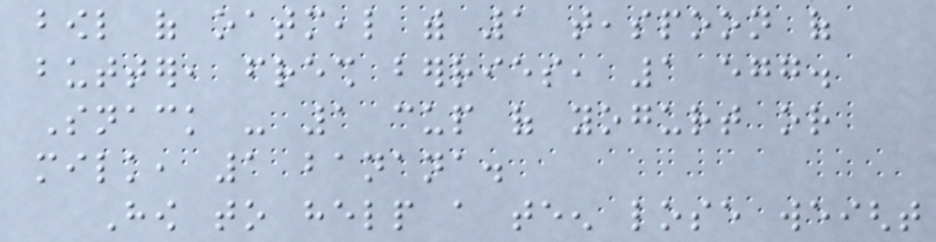bowl of oatmeal with 1 teaspoon of
butter, fresh berries, 1 egg.
Snack - 1 cup of yogurt or
milk, 1 banana.
How to help a teen lose weight
